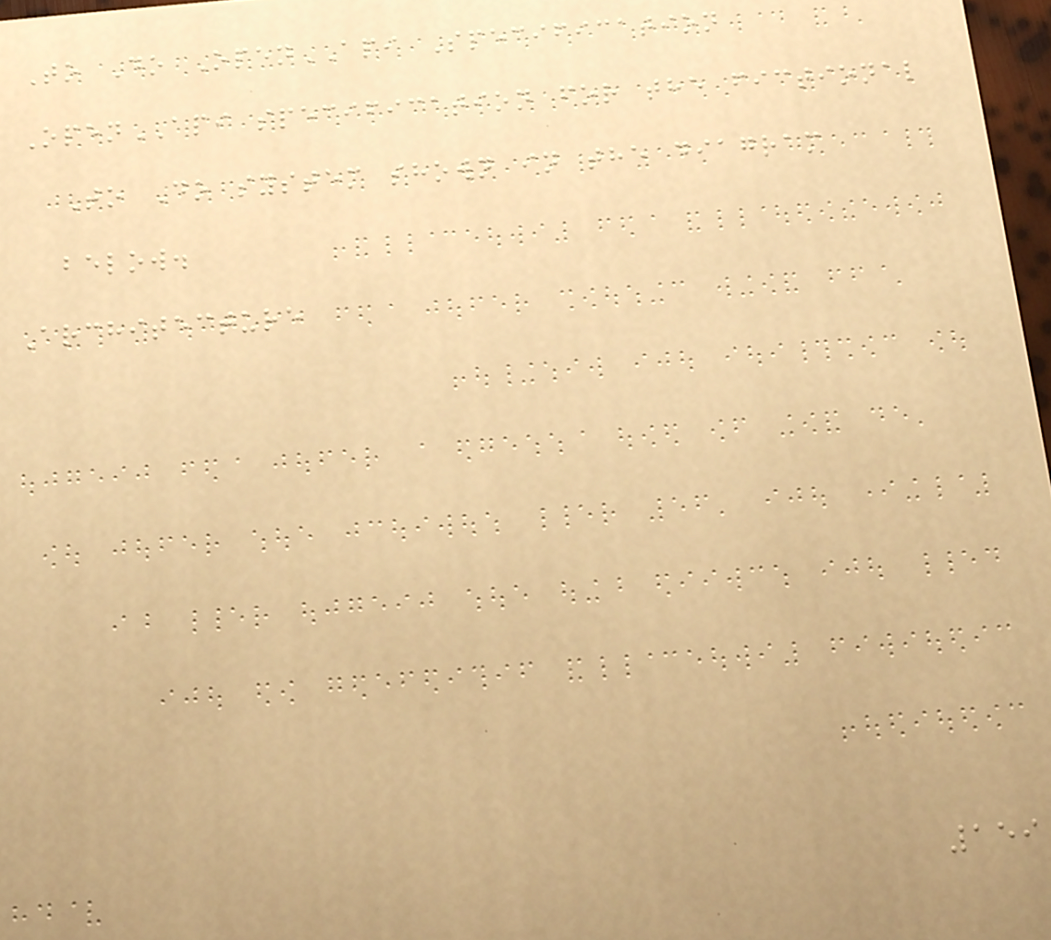To Do OpenAPI Specification
OpenAPI specification for the fictional
To Do system shown in the diagram
below.
Architecture
159
